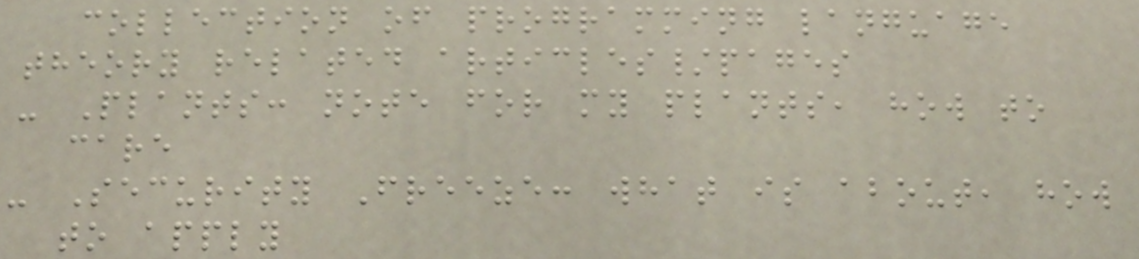collection of programming language
theory related articles/pages
- Plants: note for my plants, how to
care
- Security Freeze: what is about, how
to apply
